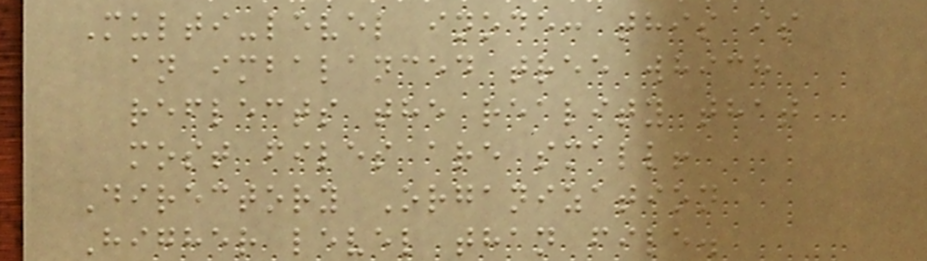Multi-level inode: this is
an imbalanced tree which
reflects the reality that
most files are small!
Directory Organization
Higher level than file.
